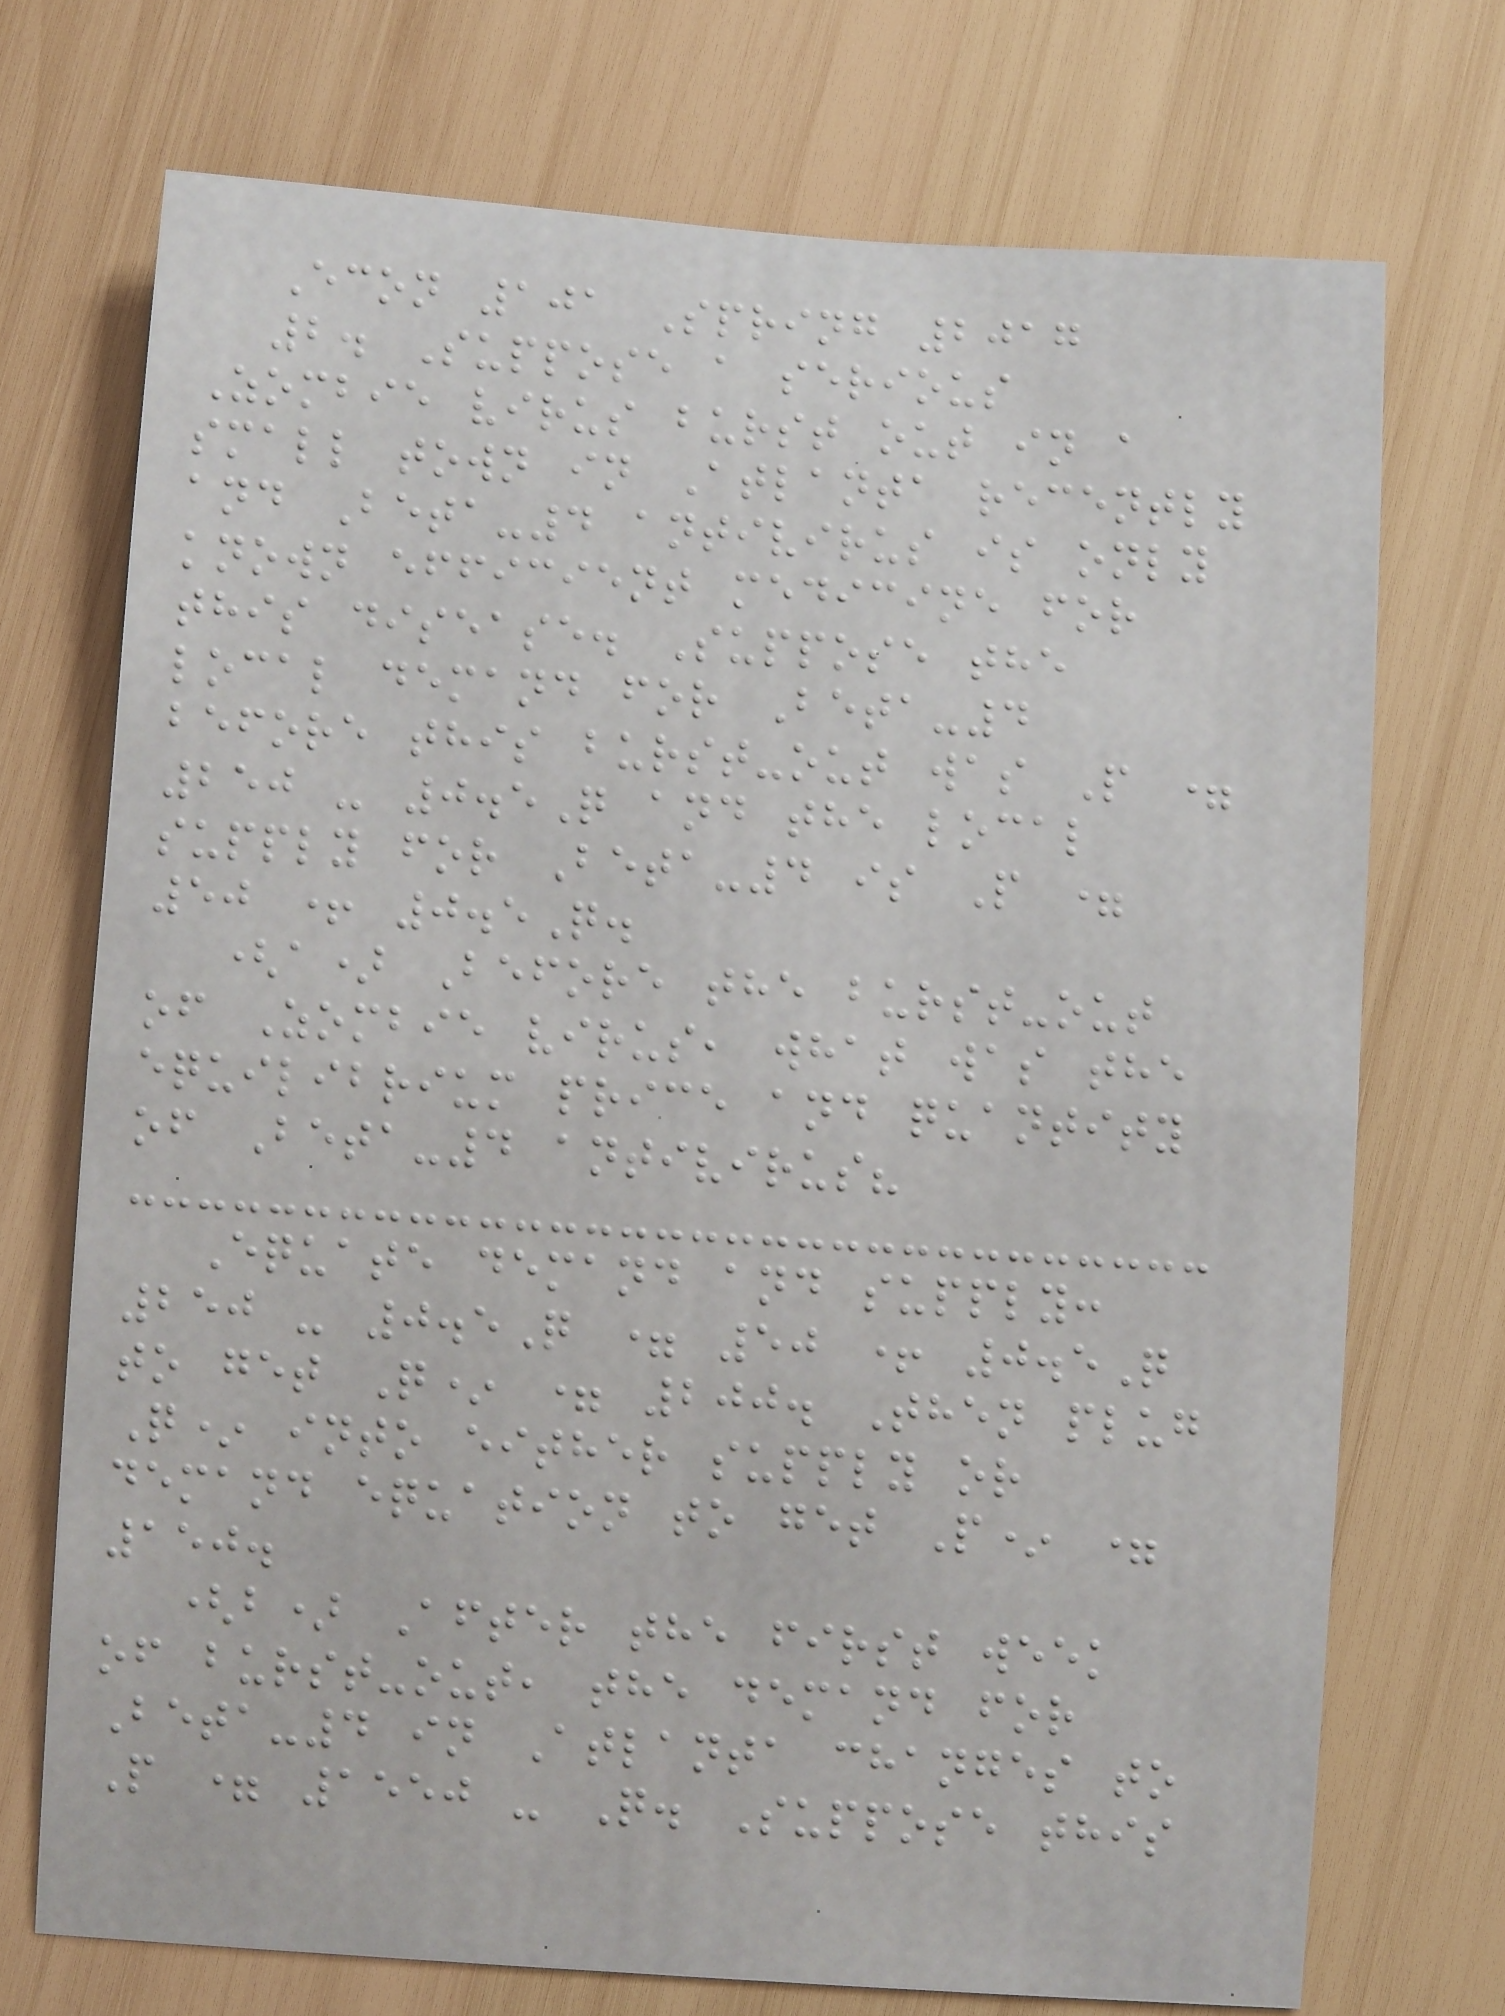Econ 101 Spring 2017
2. Suppose a serious
Zombie virus burst out in a
small town in Atlanta recently
and Beta-4 antivirus is only
known efficient medicine for
this disease. Suppose the
local demand for Beta-4
before this burst-out was P =
250 - 0.5Q and the local
supply for Beta-4 is P =
50 + 0.5Q.
(a) Before the burst-out
of Zombie virus, what was the
equilibrium price and quantity
of Beta-4 antivirus?
Equate demand and supply:
250 - 0.5Q = 50 + 0.5Q
to get Q* = 200. Then plug
Q* into either supply or
demand equation to get P* =
150.
(b) After the first week
of burst-out, the demand for
Beta-4 in Atlanta changes to
P = 1550 - Q. Suppose this
